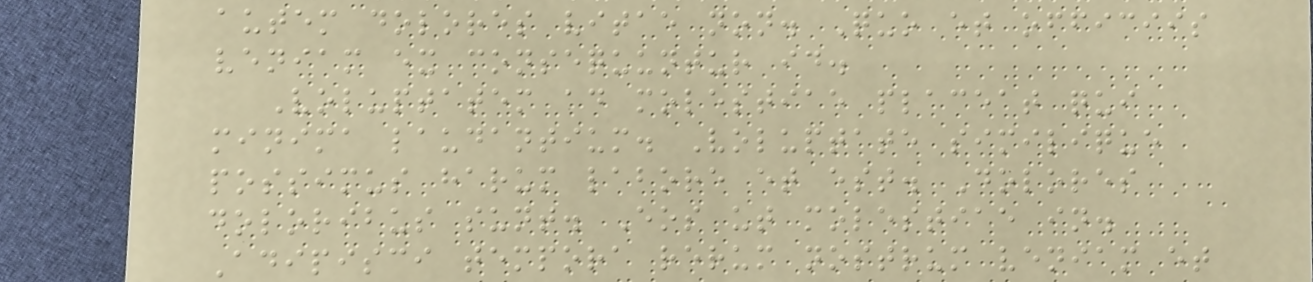autem dolores vitae non. Quo et officiis
veniam ex consequuntur id.
Voluptatem ad molestiae placeat qui
minima laudantium. Voluptate similique
possimus harum labore et est. Dolores
doloribus sunt. Eos ut molestiae in.
Adipisci tempora rerum nostrum veniam et
